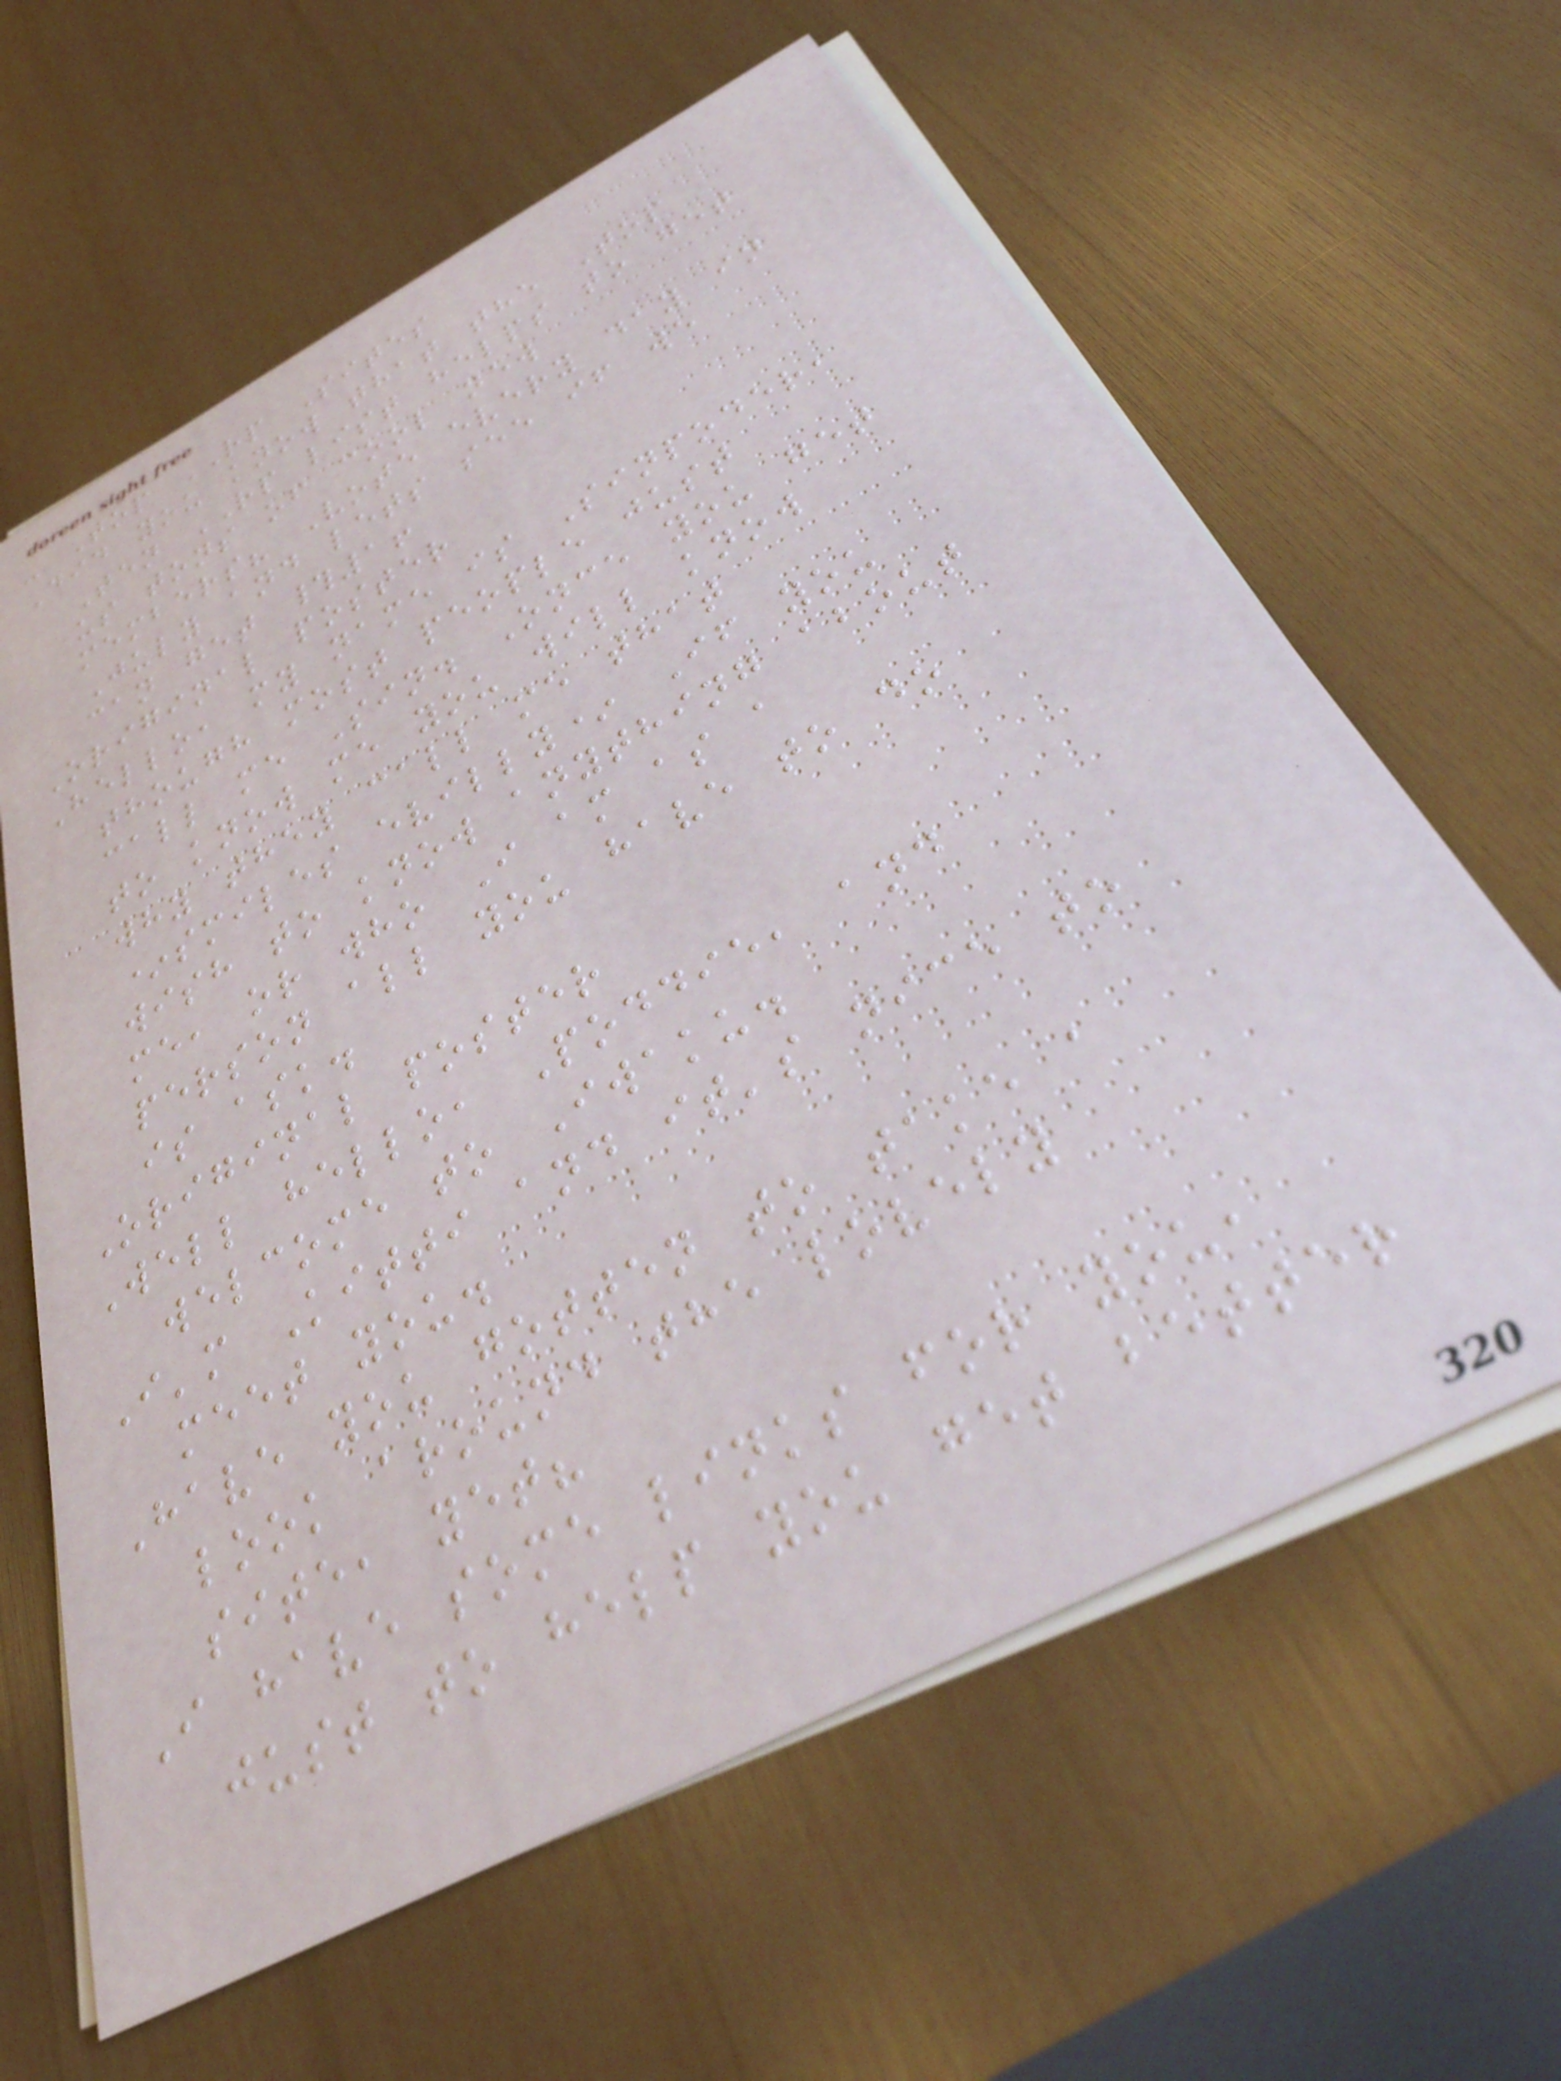- Top RP Sites
Did you know that the Top
Ten RP list helps to get
us tons of cool new
members? Vote every day in
July and lets see if we
can get #1!
Original poster
Hello, my name is Sinpoder,
though most people just
call me Sin. Once you get
to know me you will know
why they call me that
*smiles evilly* If you
wish to know anything about
me, or who I am as a
person all you have to do
is ask.
Original poster
Well hello, Poddie, and
welcome to Iwaku.
I'm Kitti and it's nice to
meet you.
Have you gotten to take a
look around the lovely
site, yet?
I have some links for you,
just to help you get better
